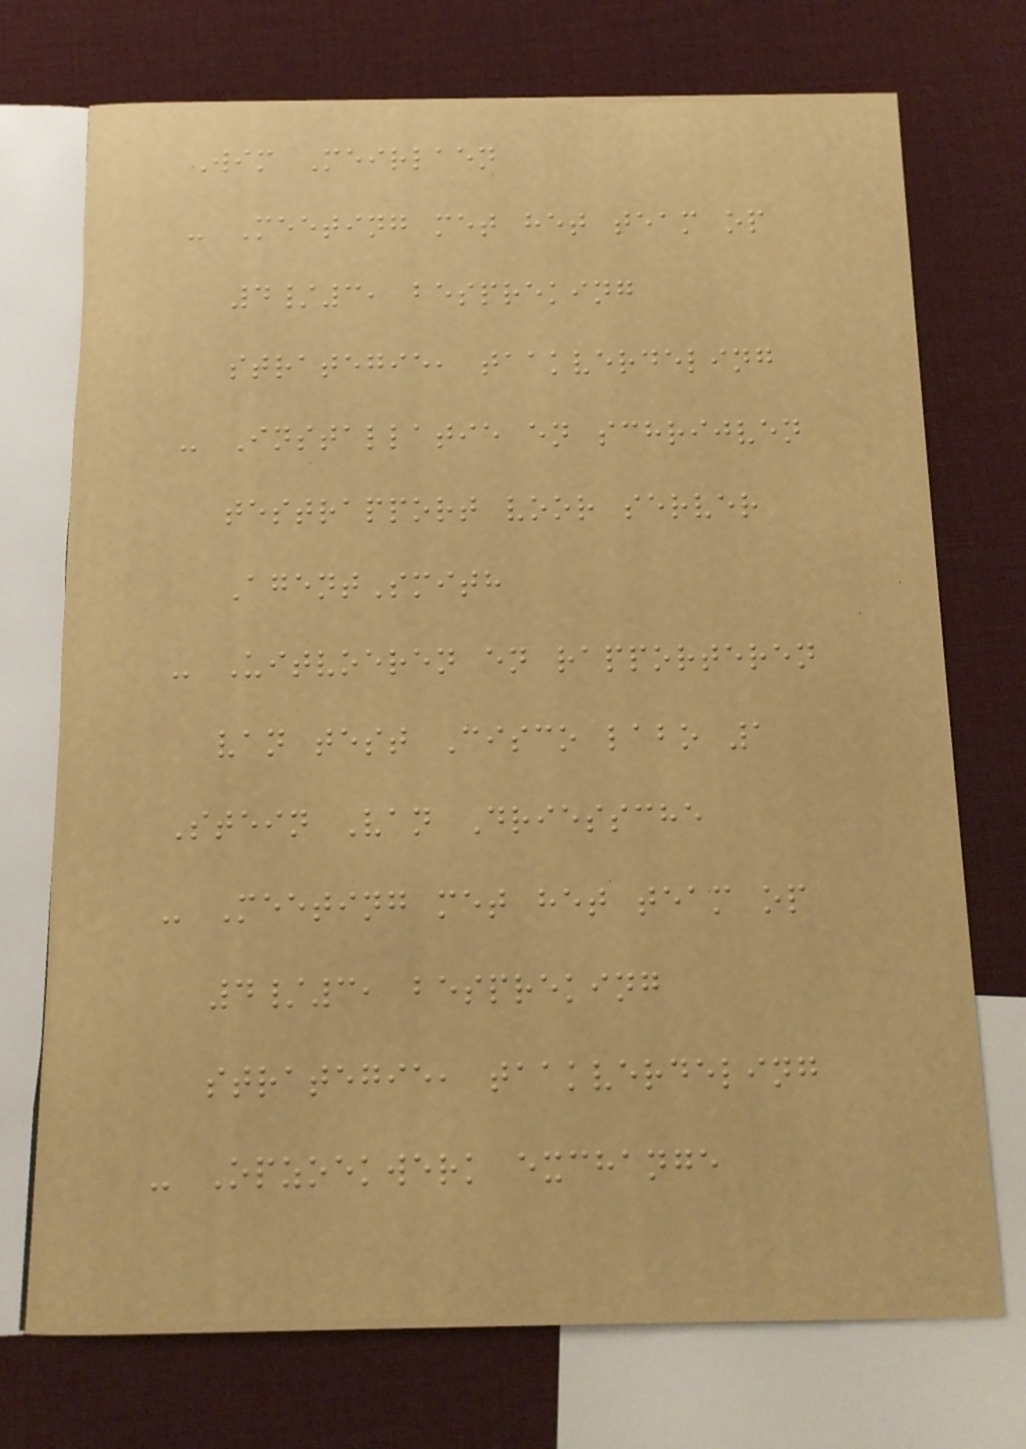Wim Meirlaen
- Meeting met het team op
4/3, bespreking
strategie, taakverdeling
- Installatie en schrijven
testrapport voor server
AgentSmith
- Uitvoeren en rapporteren
van test Cisco labo 1
Stein Van Driessche
- Meeting met het team op
4/3, bespreking
strategie, taakverdeling
- Opzoekwerk exchange
